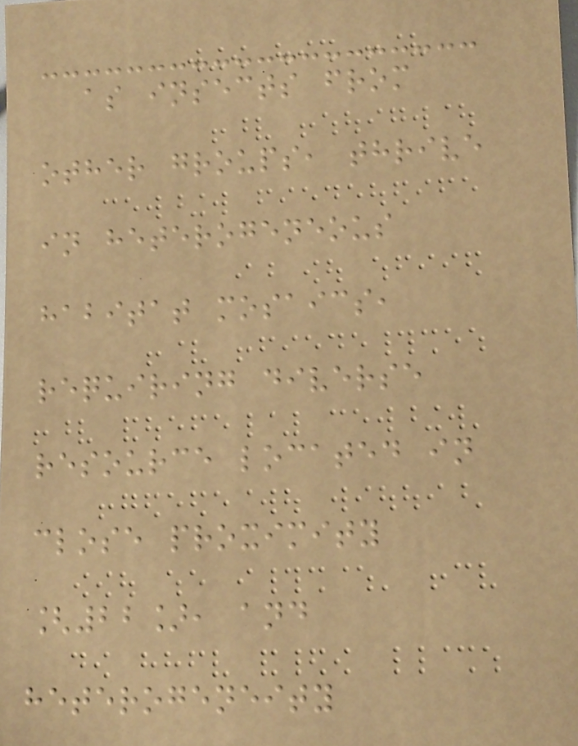as insects from
other groups, thrive
in heterogeneous
habitat mosaics,
requiring diverse
resource located in
close proximity
[22], and
heterogeneity
